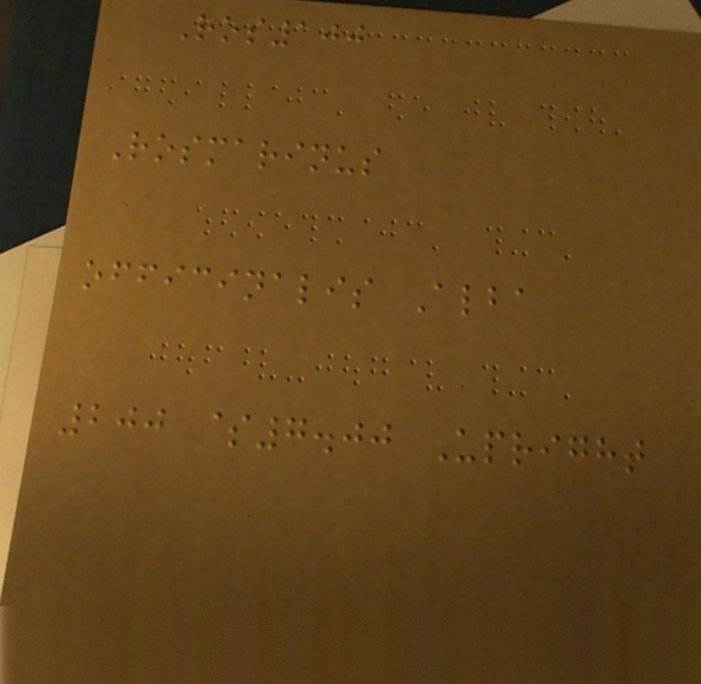Ros100
Rosmarinus
officinalis Alba
200 $7.00 Upright
